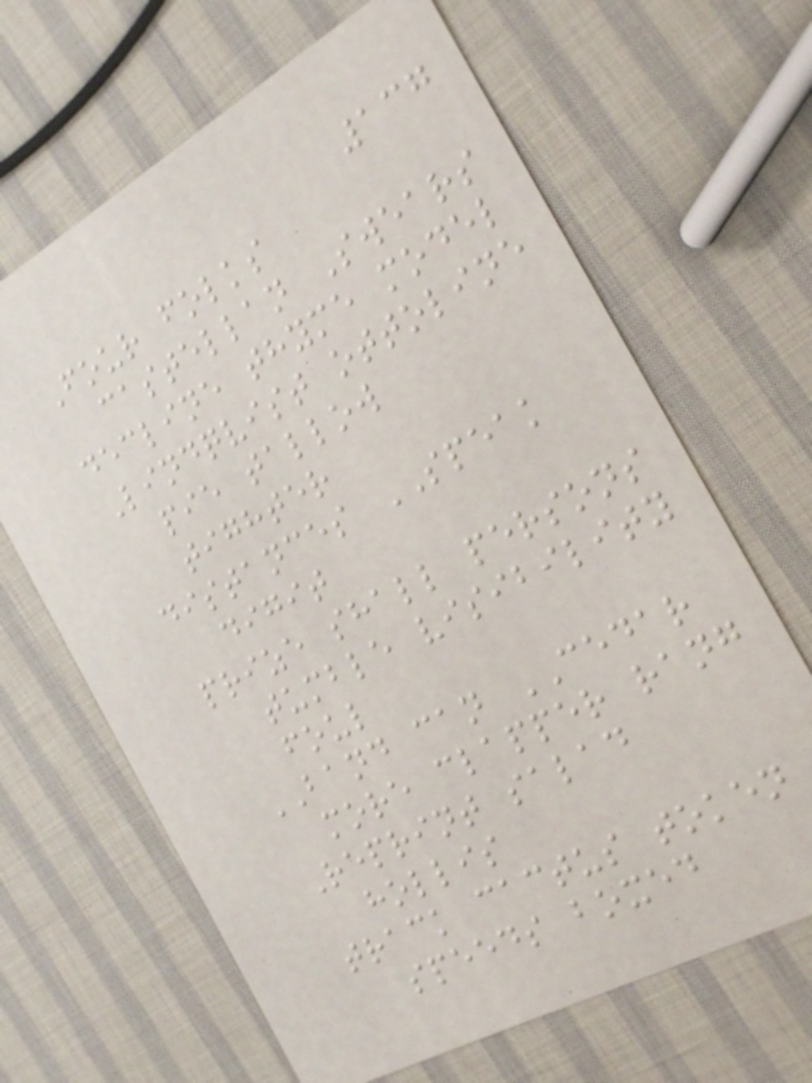137
Four folks
castellan Swears
decline thyme model
Lindqvist ottoline
pie tallow
tighter
distances SPEAK
digit
prize shall persons
tumble visibility
foul
BAND can CEDAR
more clapper rang
Reprint salad
hollis
track cactus token
speeds boxed
